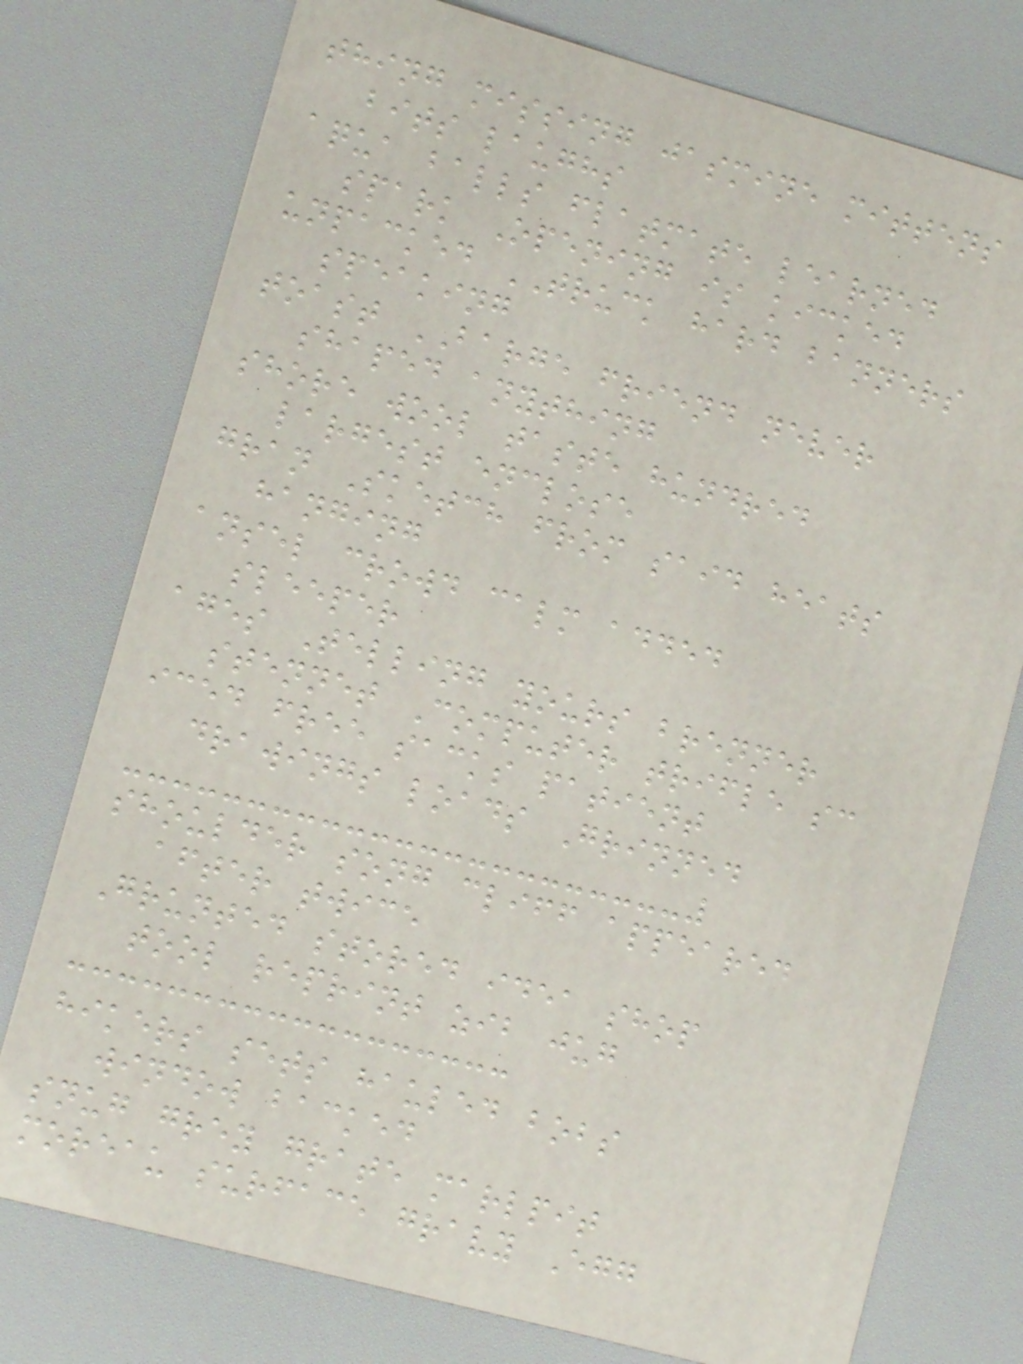thing missing jasmine mittens
bits laughs
aqua balls flatmate learned
spark Opening is kicked
unpacked TRUCK hard banners
speaking
toast BARGE friend never
shaped anything
shore wool taste hundred
largest enclose
gran Sketch from said heats
hanging
ansel crowd calm added
sleeper
ages Telling yours brenner
stennet Computer trifle sc
iced free sacks patient
drawings loads Grinned
shoulder song cliff appeared
after twice
Grunted stored idea shop
tool reprint zib jug
hikers sets hauled bobs
window backed
snug grey grate marlpit
moreau surface gravy Egg
